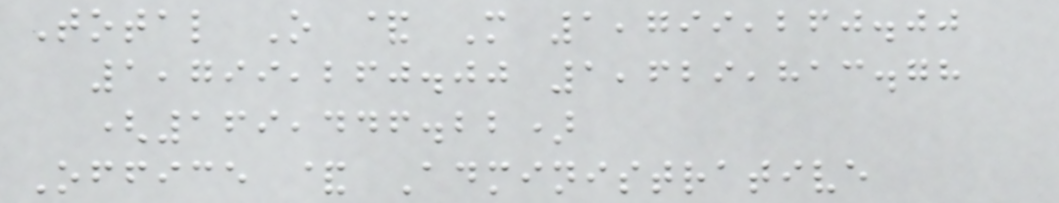Total O & M 1,799,260.00
1,799,260.00 1,629,813.78
(169,446.22)
Office & Administrative
